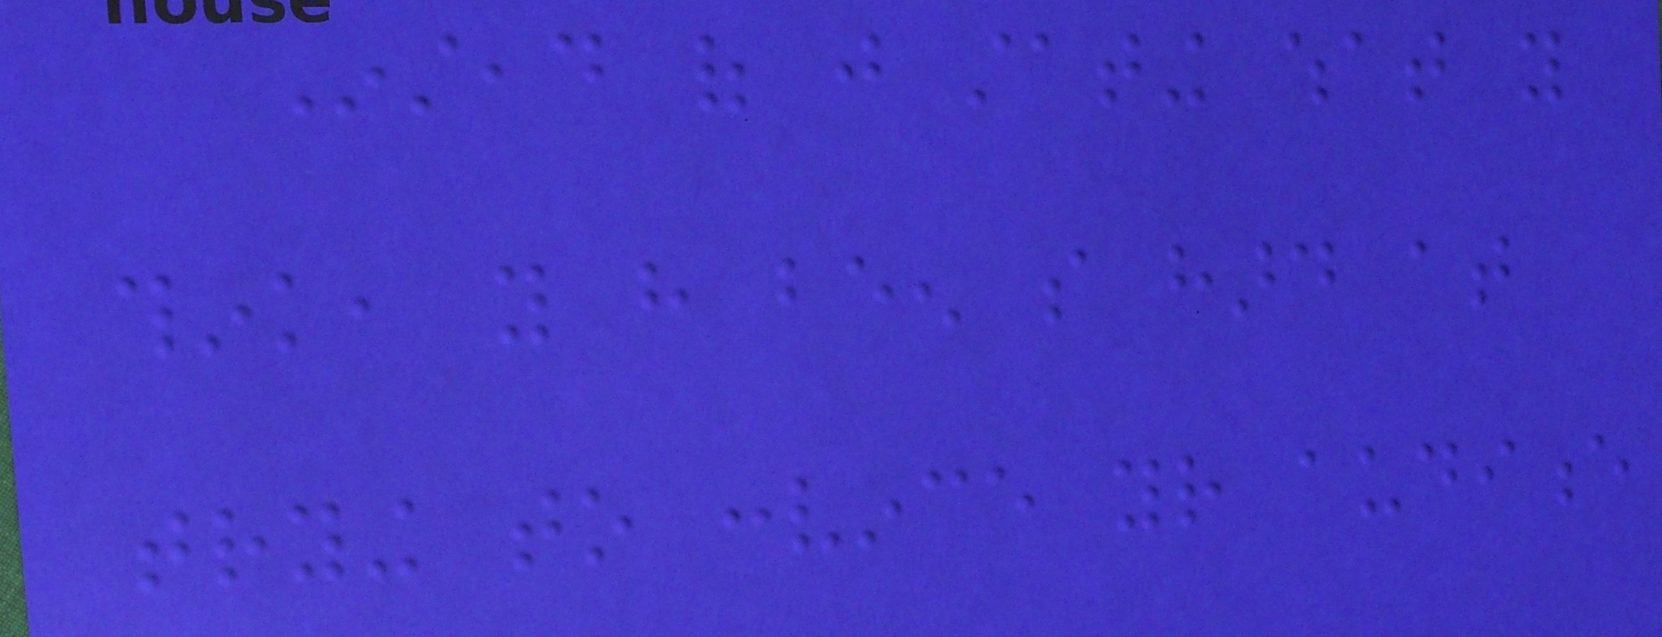Instead of just stating what you
think, you have been so hard at
trying to convince your audience
